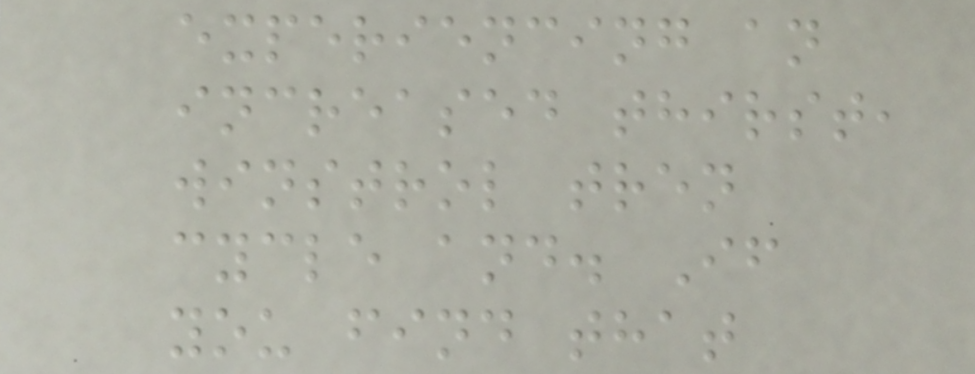experiencing an
increased thirst,
winstrol tren
cycle and. If
you find that
